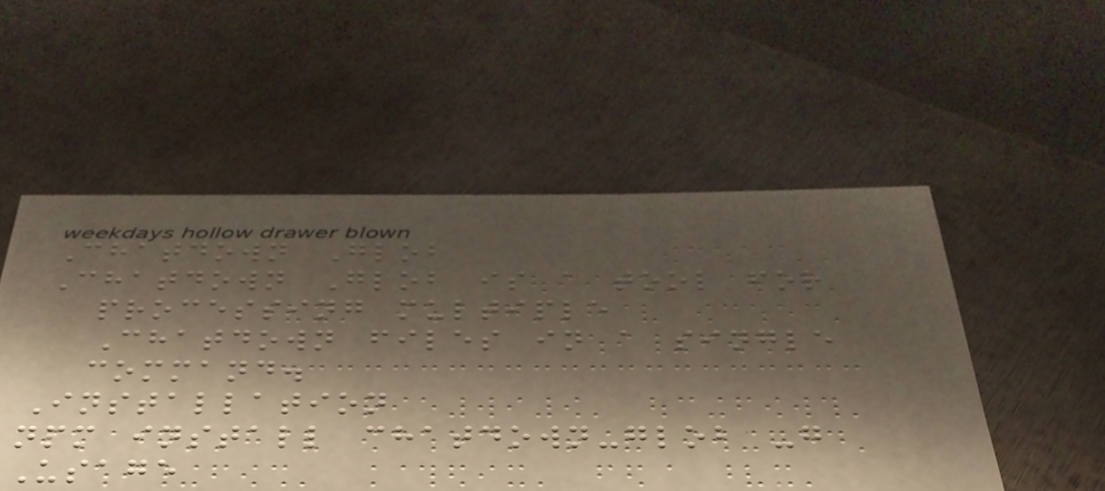Chatdown Glob
Chatdown Glob is a tool for
processing multiple
Chatdown files in a single
command.
Installation
npm install chatdown-glob -g
Usage
